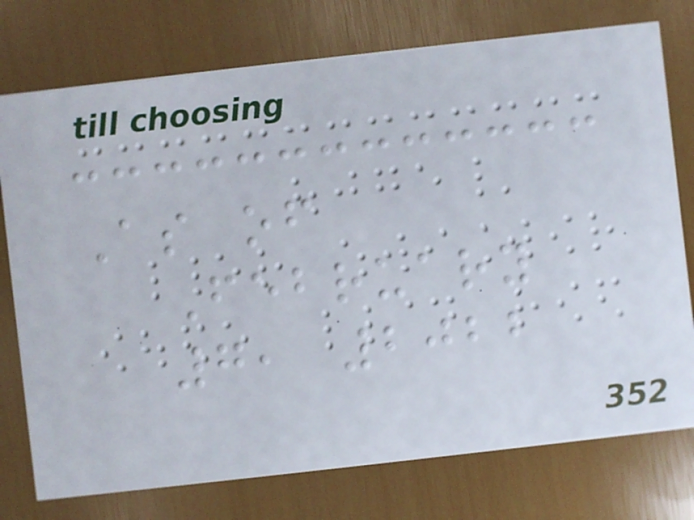As of
February
7, 2022
